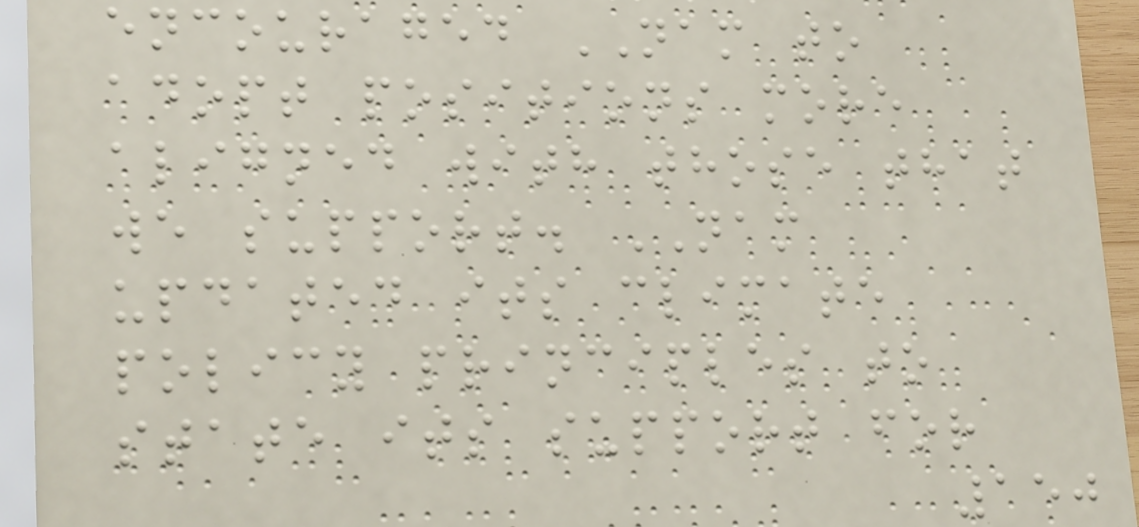encouraged NAM to
adopt positions more
aligned with those that
we support. NAM
updated its climate
policy principles to
state its support for
150
